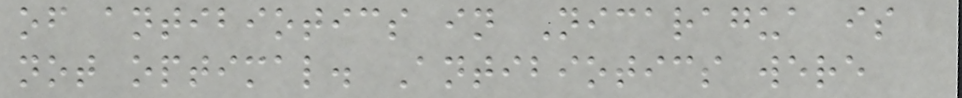of antibiotics in Nicaragua is
not optimal. Antibiotics were
